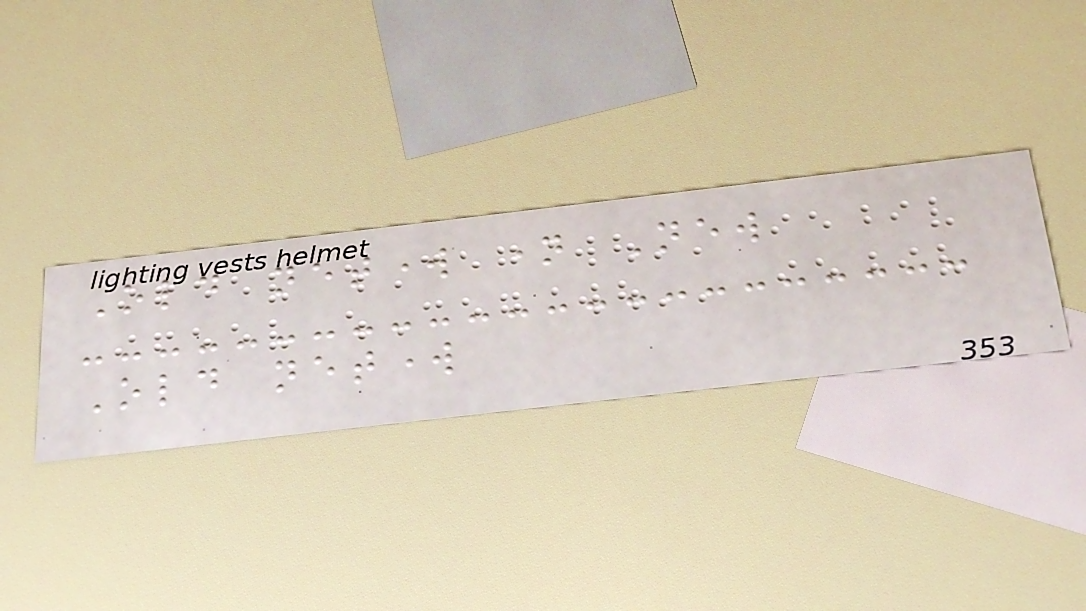Old network name New
Old network
